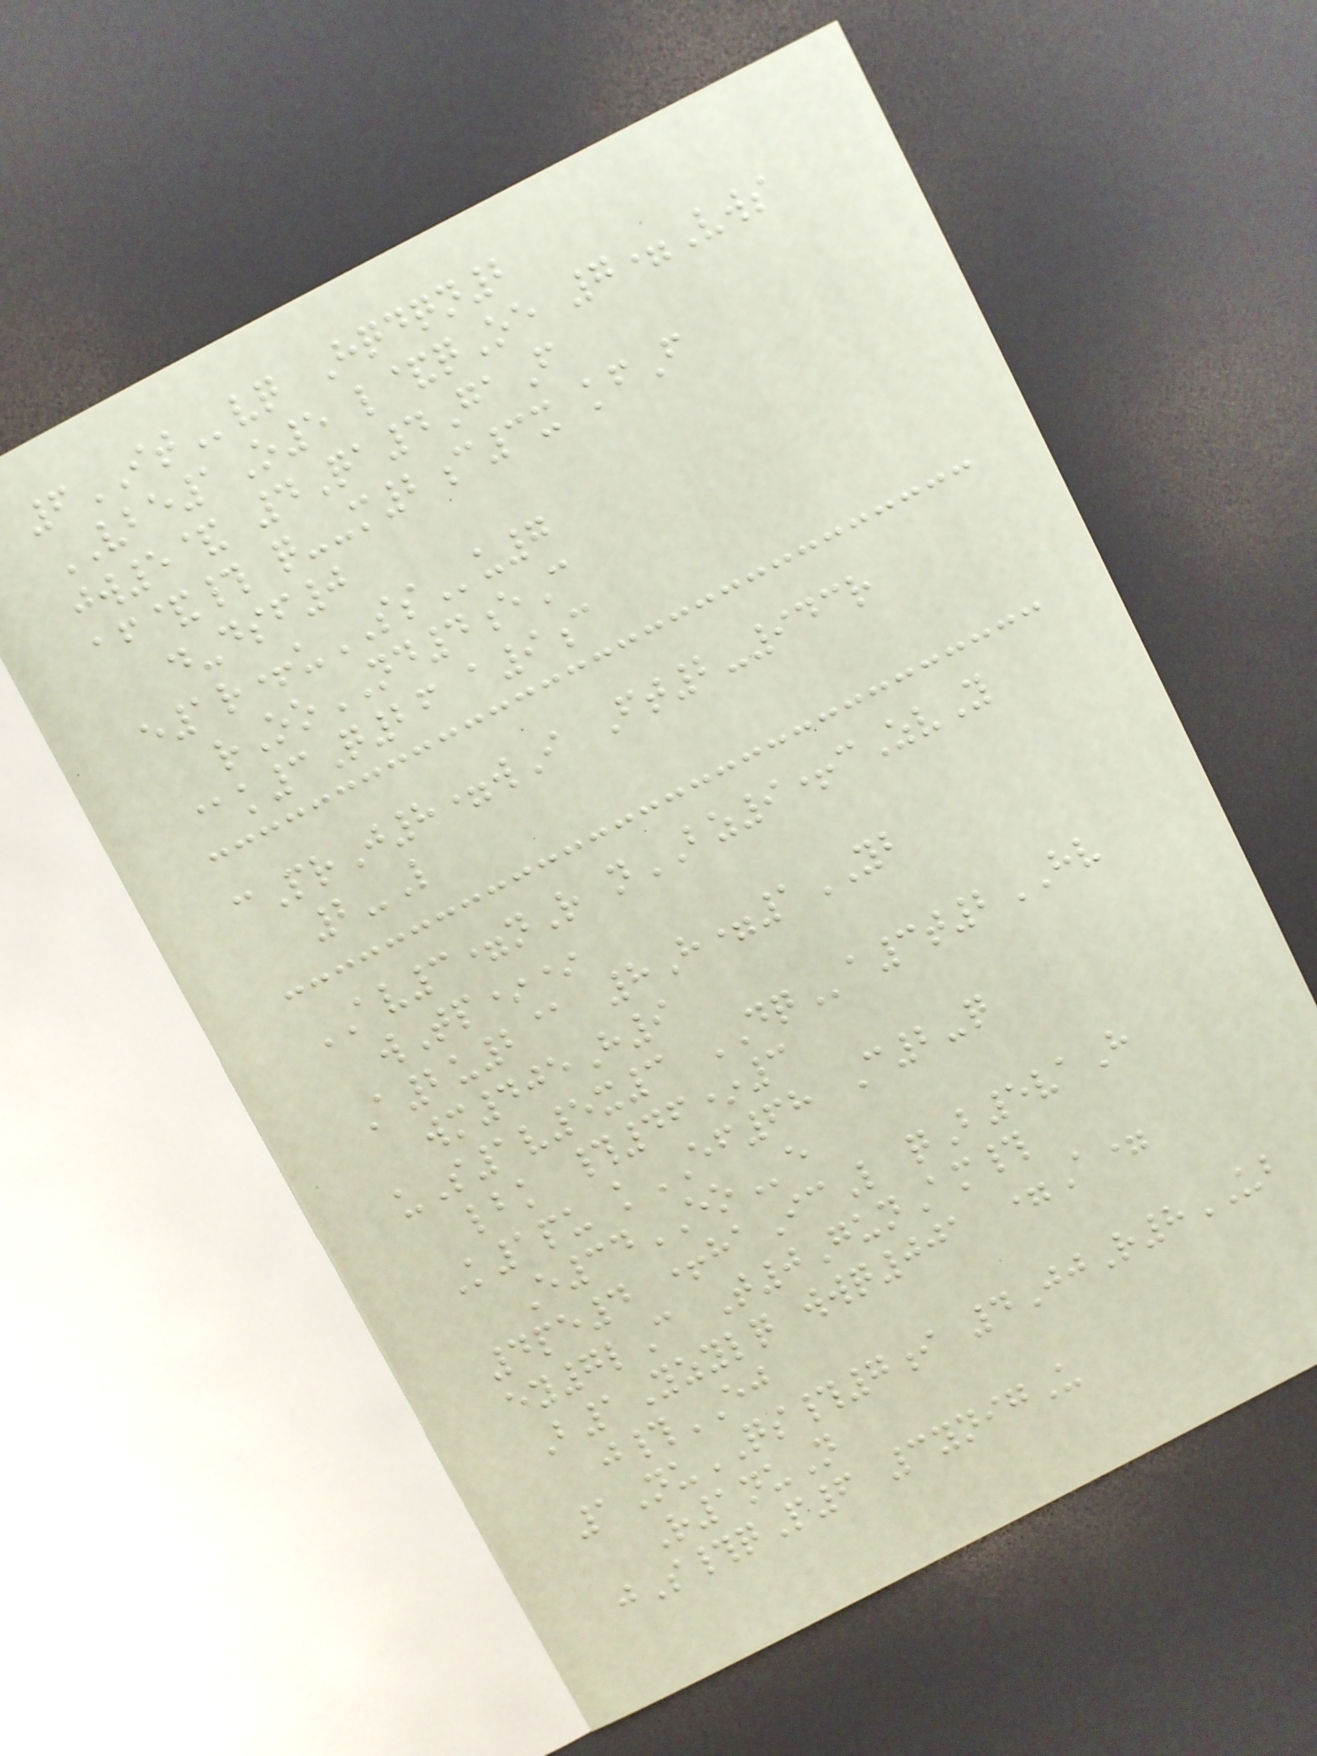6ITvq Hqdqn2
VBE1O5 l&qOe 7=Vws
jw5& 4Qa4GaF
af&# q--m2c3x kfF
d-dsf0
e1r+uSSu7
rOoND4eC
@k3Q26 a9c
cPrJ8=wI Ft2-943r
2-L
AV3=nR nBZ9+cZvY
wTp**
A2u2@ 8H=1YB
wm405H9
uS1v5x3 DQa3t2HV
lbk #46*3
K1pu kEF68 C2-q
E34EOe
4pe4 +haIcL qB5vaH
ey7lC T0GunAm#
B1Yzylq wwq001 =A=
j#EJ
1NuQS#7i 4JjR8UB
R1nuN
jS#qP6 3ynigU
